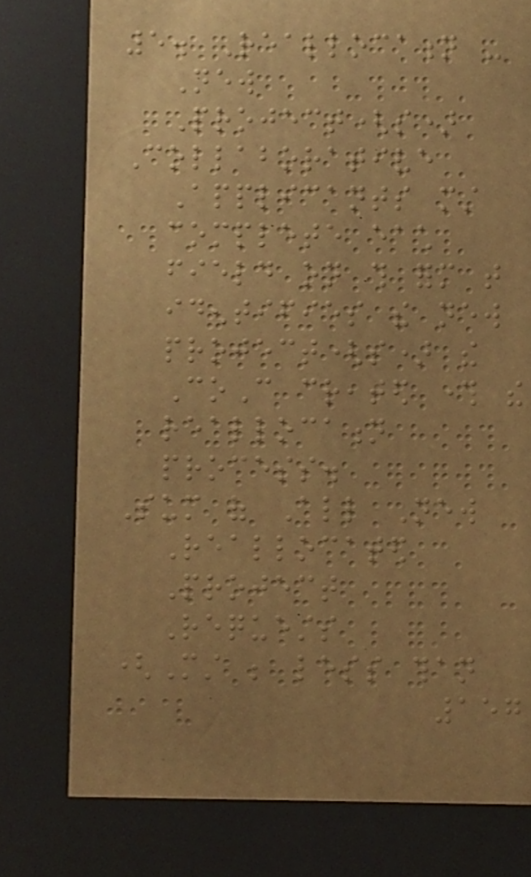5. Reallocation -
New
Project(s)
Collaborative
Applicants must
complete each
field on this form that
identifies the new
project(s) the
CoC created through the
reallocation
process.
Sum of All New
Reallocated
Project
Requests
(Must be less than
157
